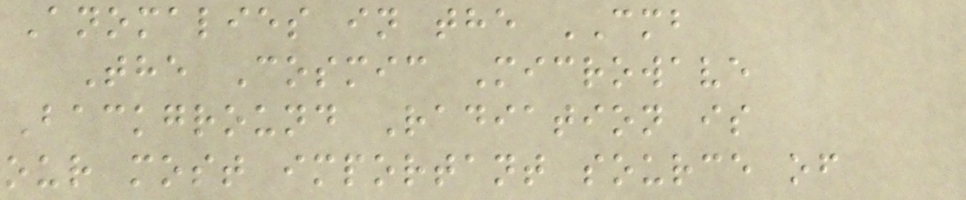Anomalies in the CMB
The Cosmic Microwave
Background Radiation is
our most important source of
